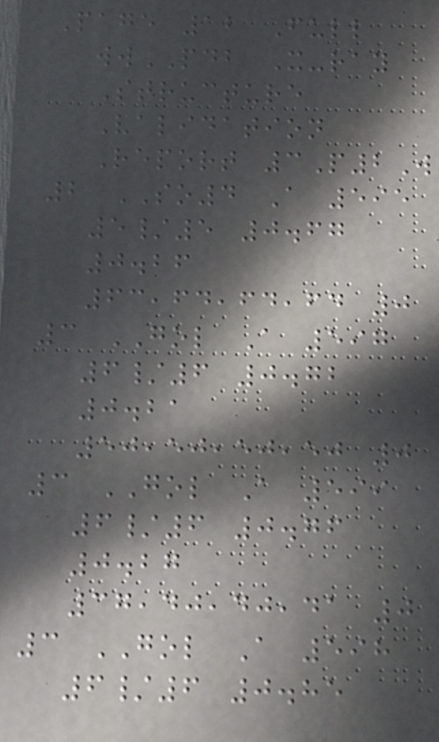Page 12 Full
wwPDB X-ray
Structure
Validation
Report 3P2W
2 SO4 A 595
5/5 0.67
0.26
63,64,64,64 0
3 GOL A 597
6/6 0.72
0.21
50,50,50,50 0
3 GOL A 599
6/6 0.76
0.27
37,40,40,41 0
3 GOL A 598
6/6 0.85
